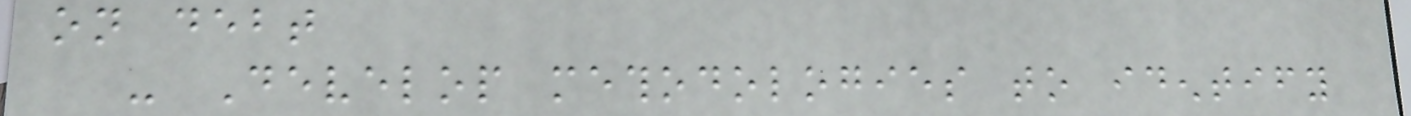on debt
- Develop methodologies to identify
